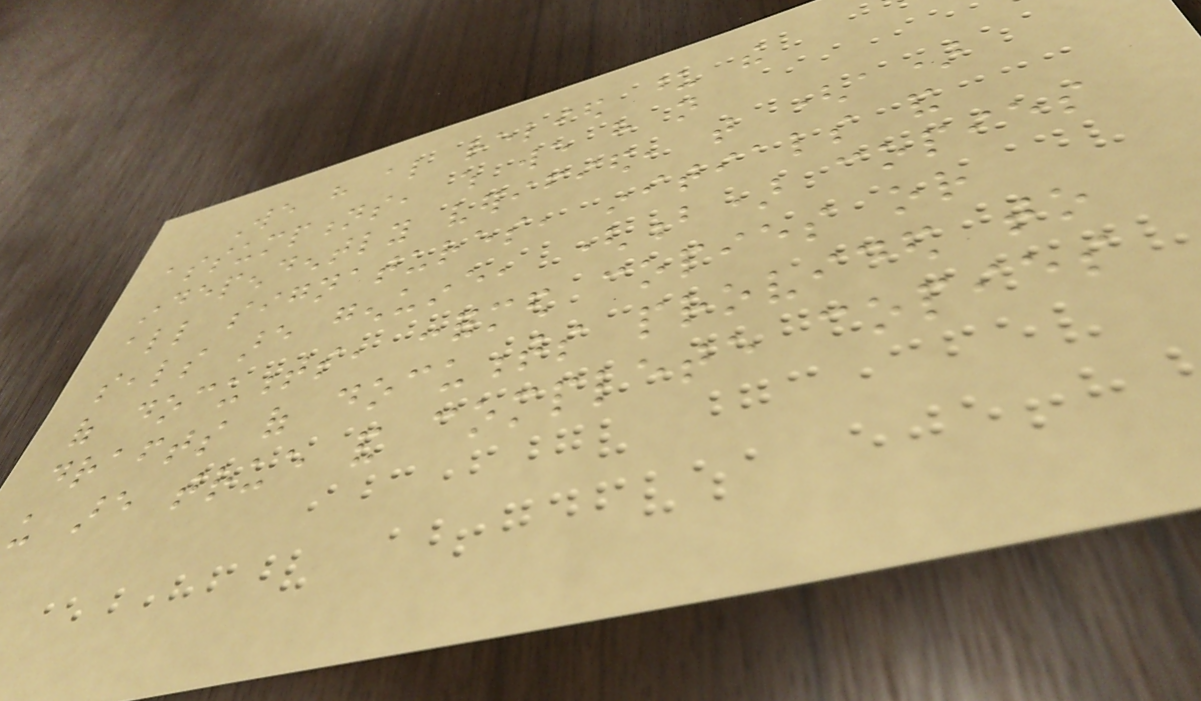We have also relied upon the
assumptions, which we have not
independently verified, that (a)
all signatures, initials and
seals are genuine, (b) copies
of documents, conformed copies or
drafts of documents provided to
us are true and complete copies
